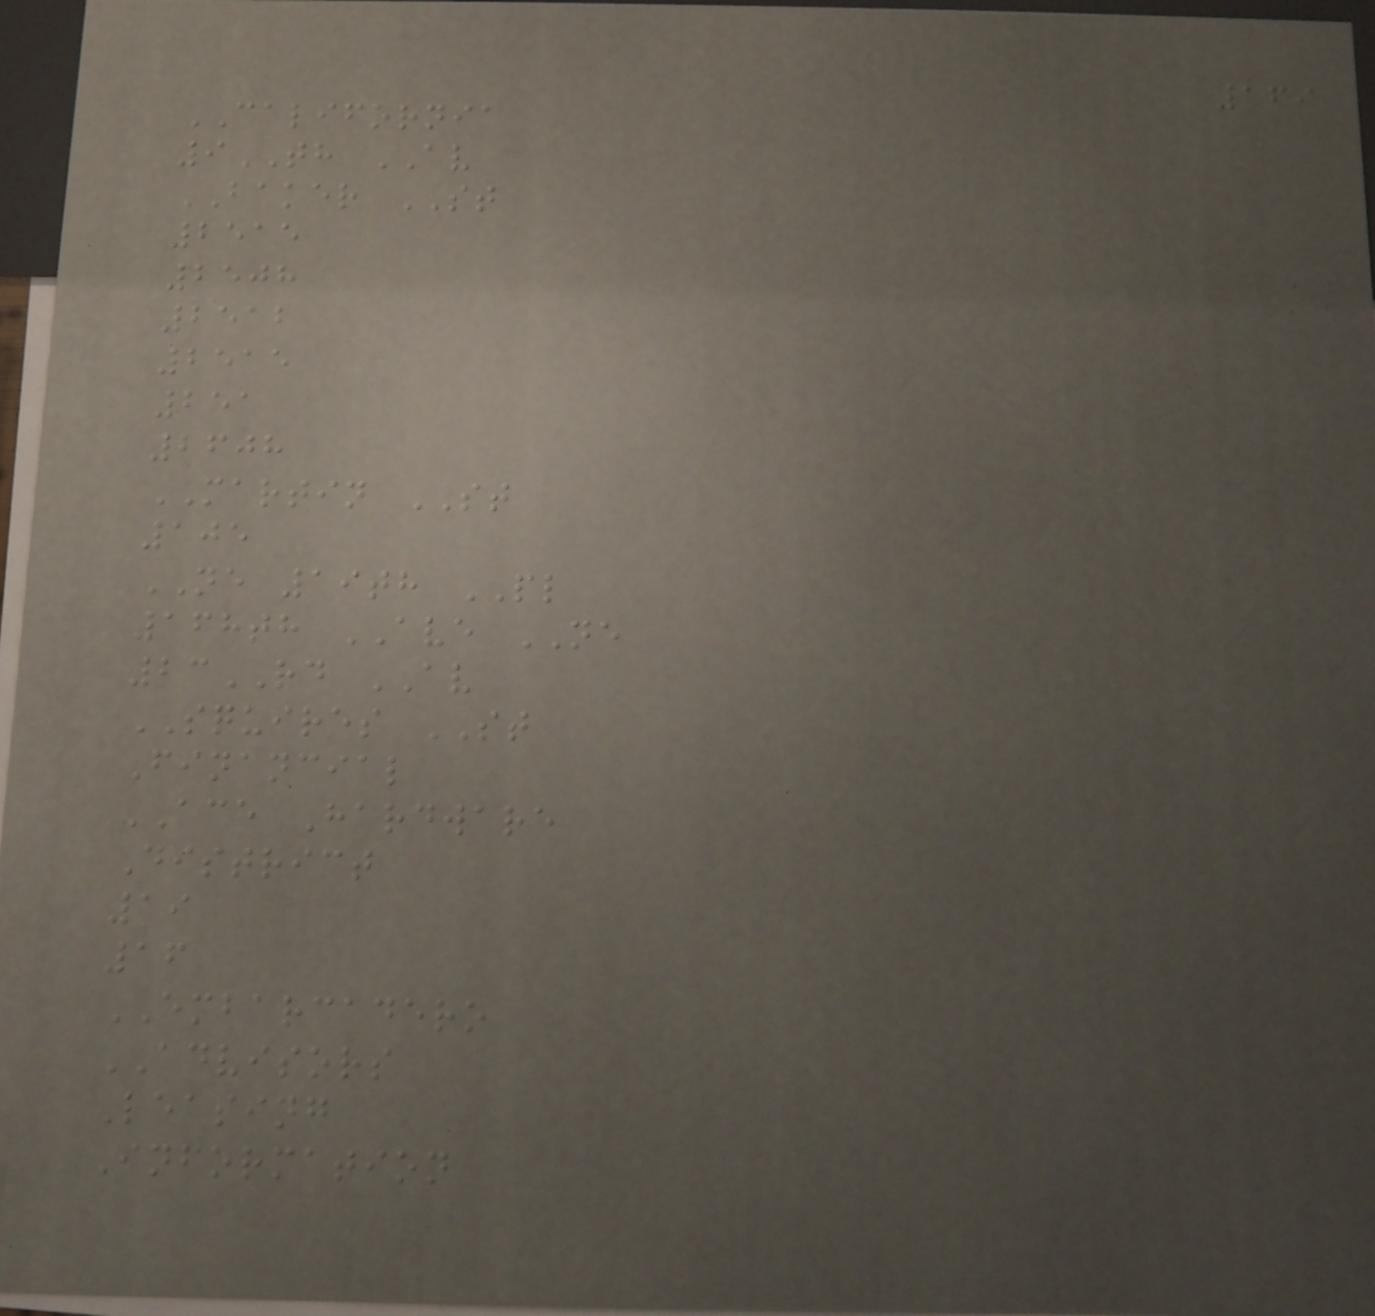169
CALIFORNIA
9TH AV
BAKER ST
2515
2508
2512
2515
251
2608
MARTIN ST
105
NE 19th PL
168th AVE NE
23RD AV
SQUIRES ST
Financial
ACE Hardware
District
19
16
EMBARCADERO
ADVISORS
Leasing
Information
